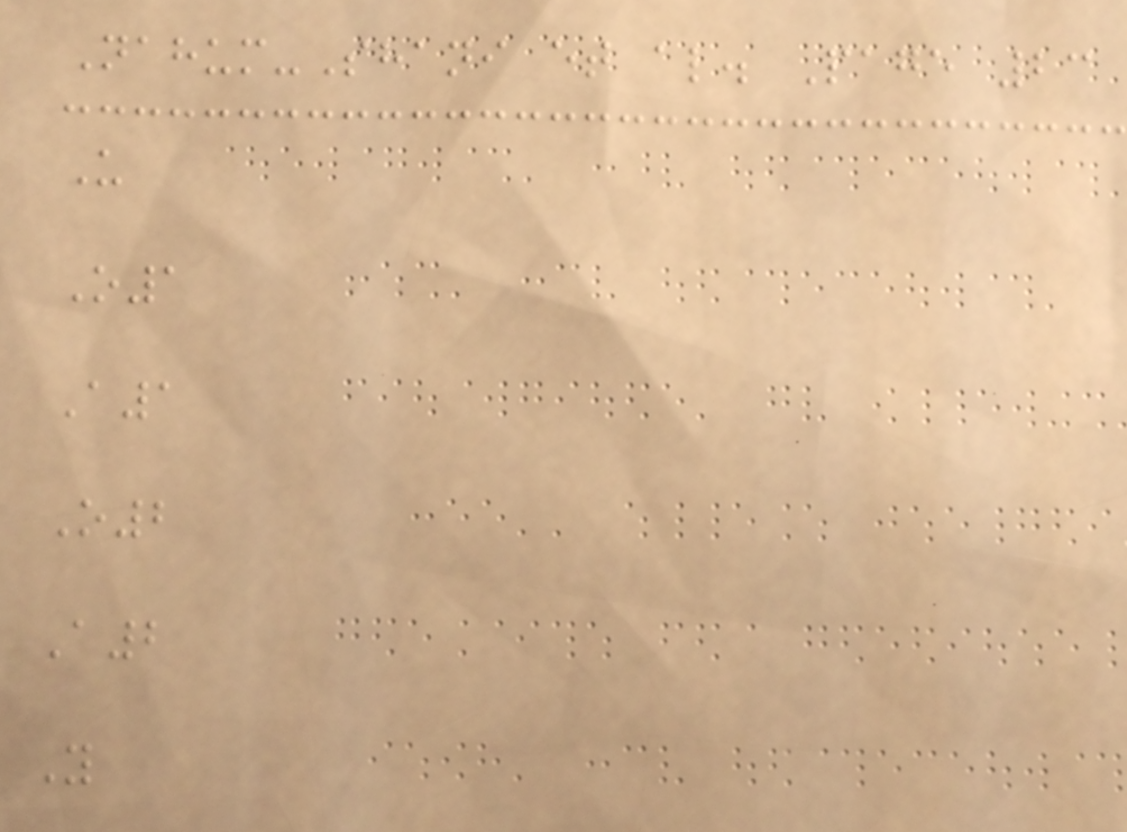Nahum-Shani et al. Page 23
U
O1
A1
O2
A2
Y
